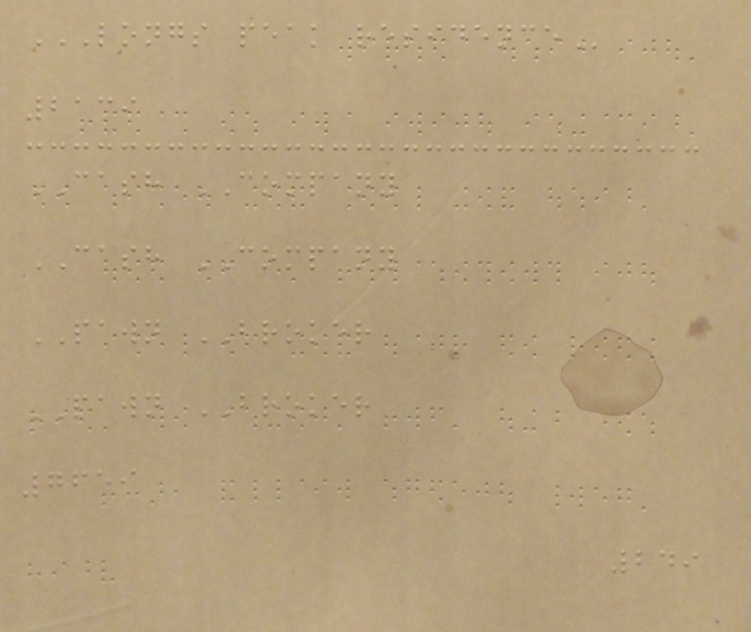LONGS PEAK RESIDENCE
2139
CASH COMPANY
CASH COMPANY
PAWN BROKER
PAWN BROKER
7659
249
